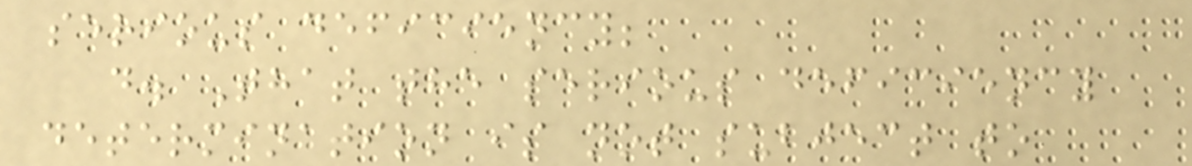serious deficiency;
d. That the serious deficiency
determination is not subject to
